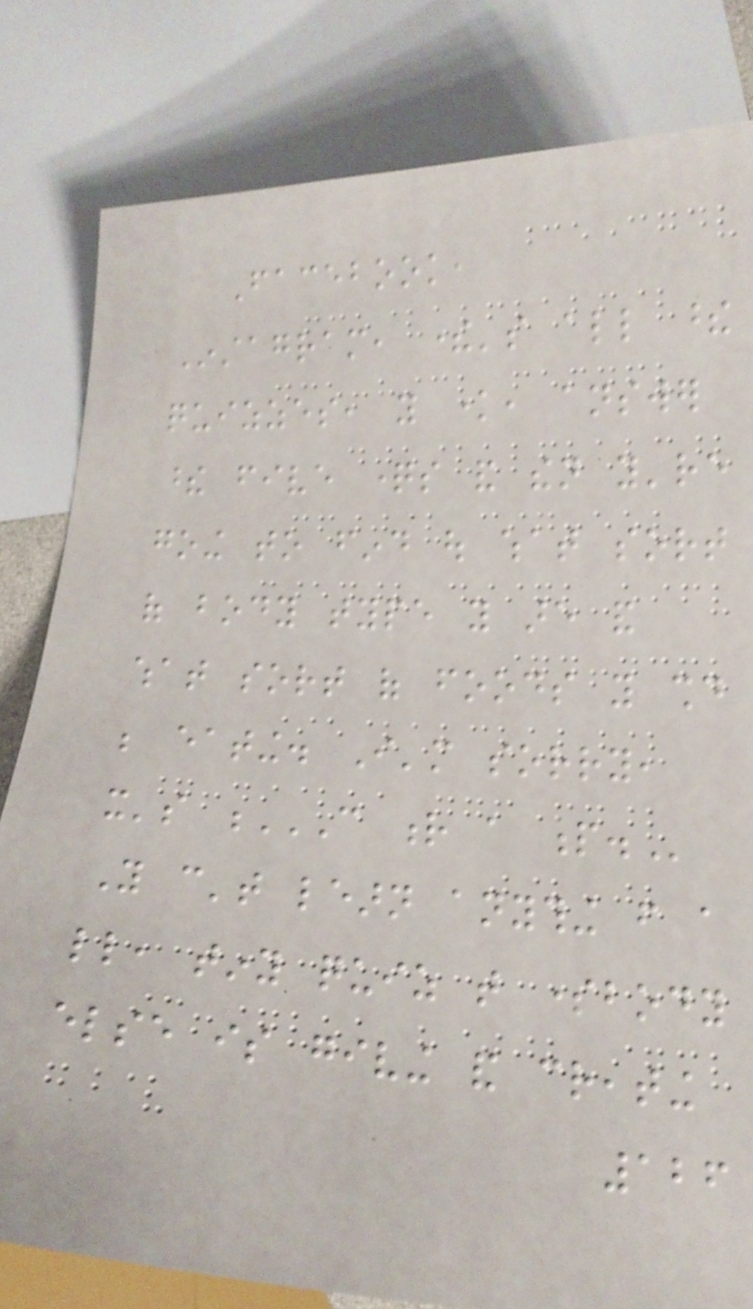Facebook,
Instagram, there's all these
quizzes, you know, answer
these five questions and then you're
going to find out what sort
of body type you are and
what sort of foods you should
be eating. I'm sorry,
it's C R A P.
You can't learn anything from a
little, tiny quiz that somebody
else is giving and creating
126
